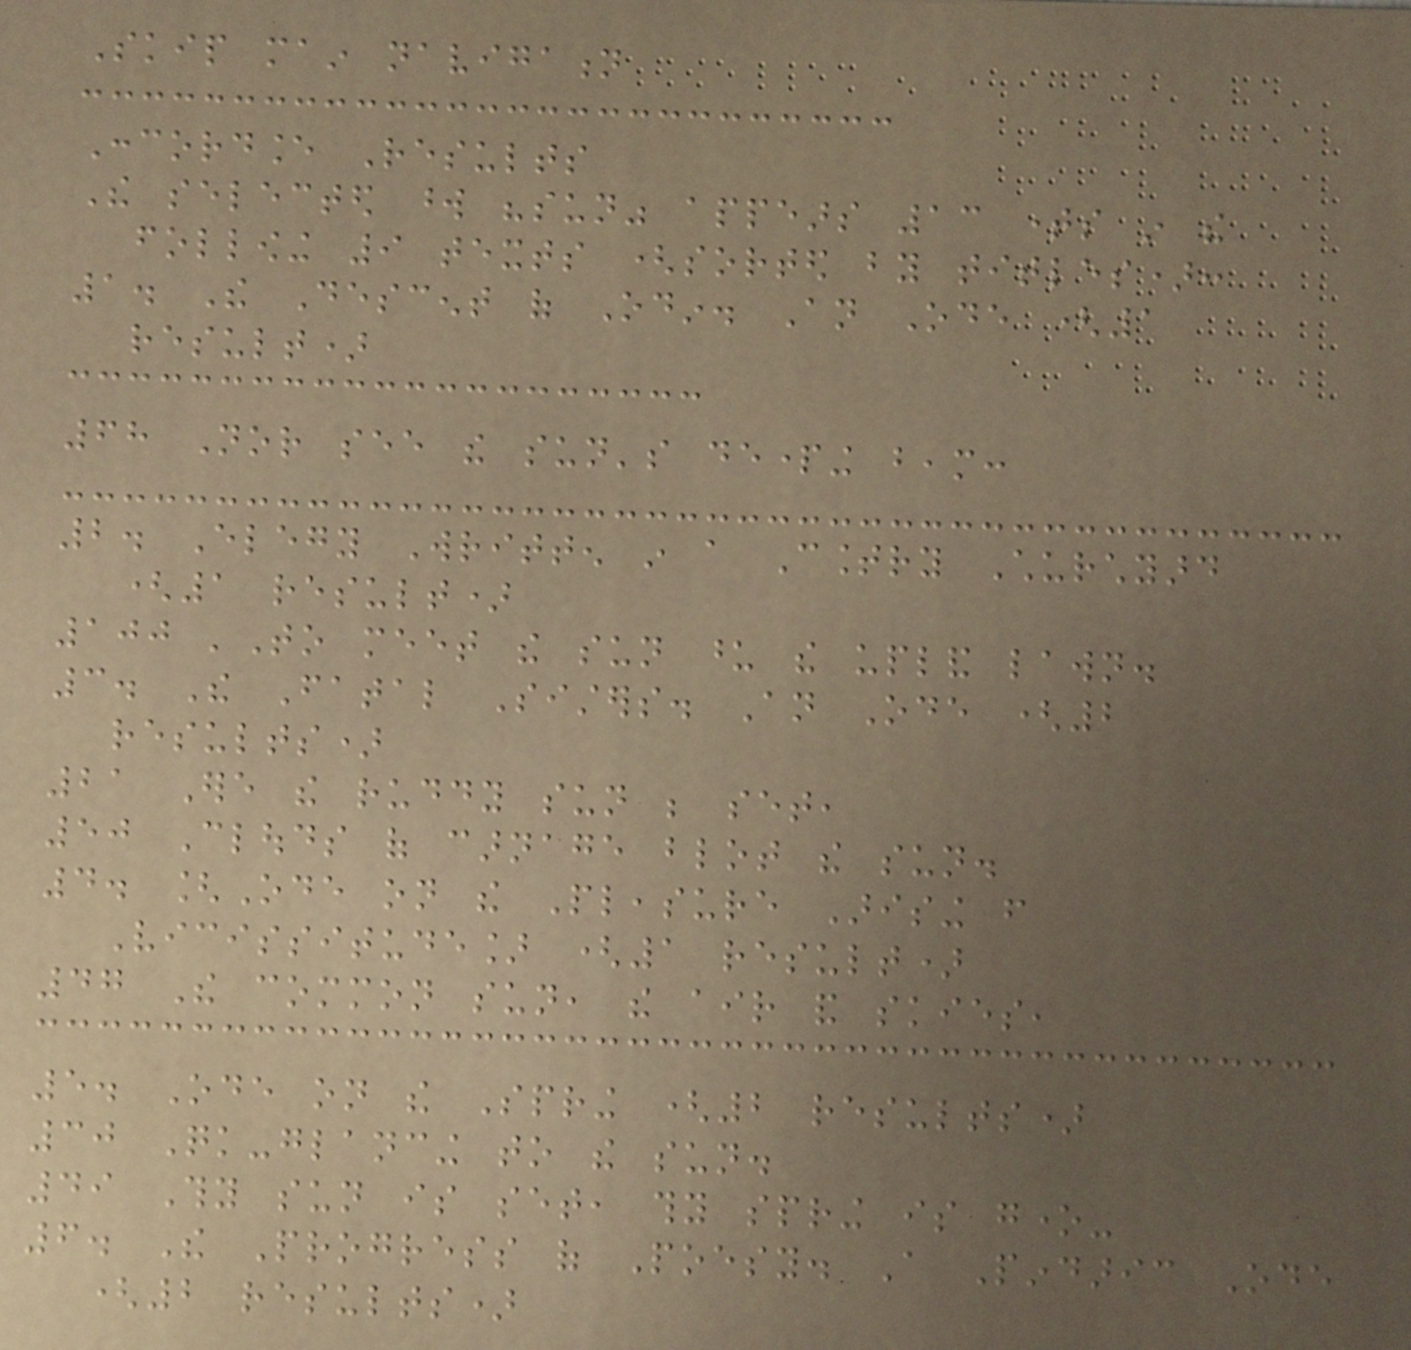Skip main navigation
Concordance Results
The selected word "sun" appears 13 times in the
following 9 texts (sorted by titles):
1. The Descent of Odin. An Ode (1
result)
68 Nor see the sun's departing beam:
2. Elegy Written in a Country Churchyard
(1 result)
100 'To meet the sun upon the upland lawn.
3. The Fatal Sisters. An Ode (2
results)
21 Ere the ruddy sun be set,
50 Clouds of carnage blot the sun.
4. [Ode on the Pleasure Arising from
Vicissitude] (1 result)
47 The common sun, the air and skies,
5. Ode on the Spring (2 results)
30 Quick-glancing to the sun.
49 Thy sun is set, thy spring is gone-
6. The Progress of Poesy. A Pindaric Ode
(2 results)
